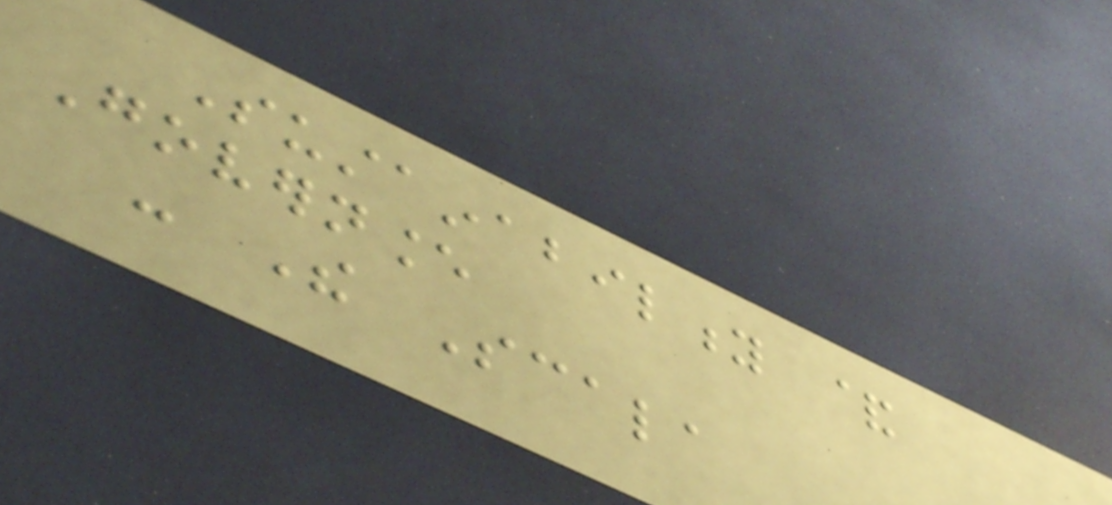Sustainability &
Governance
- The Scala
